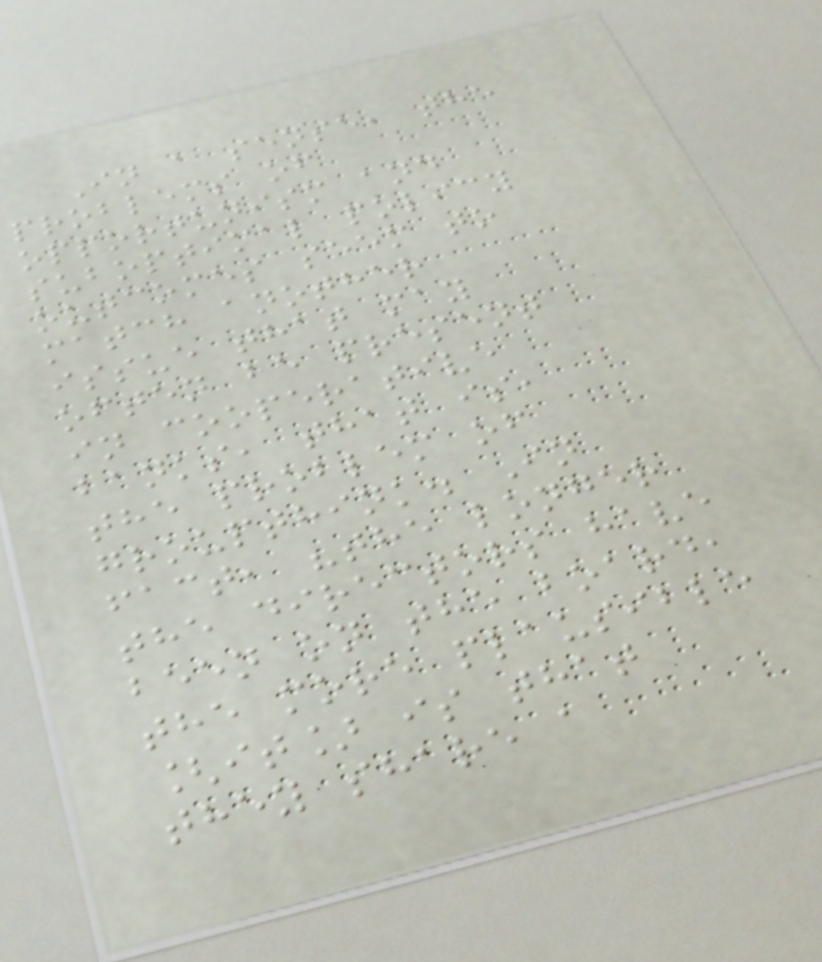In a sense, the
problems of
opportunism and
suboptimal policy
outcomes seem to
match another
issue that may
often be present
in cooperative
banks, that is,
the problem of
groupthink. In
fact, "the longer
the directors have
been on the board,
the more plausible
[it] is that
they share a
